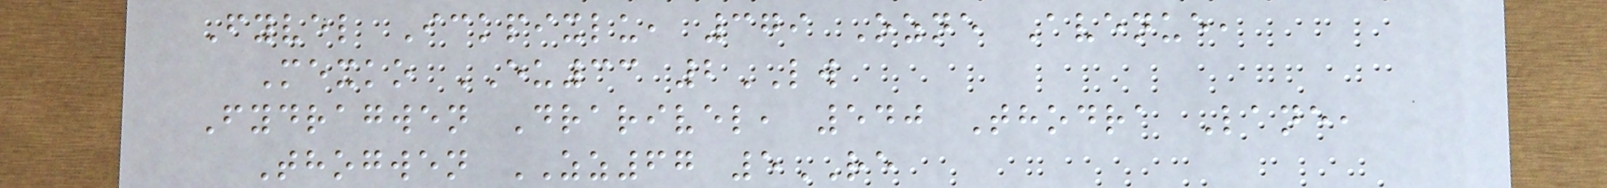Fyvel Ickpixlu, 379 Ozne Avenue,
Mexko EU33 2LW
Fydragwen Drarivel, 540 Thodra Lane,
Thogwen ZZ67 5RE
